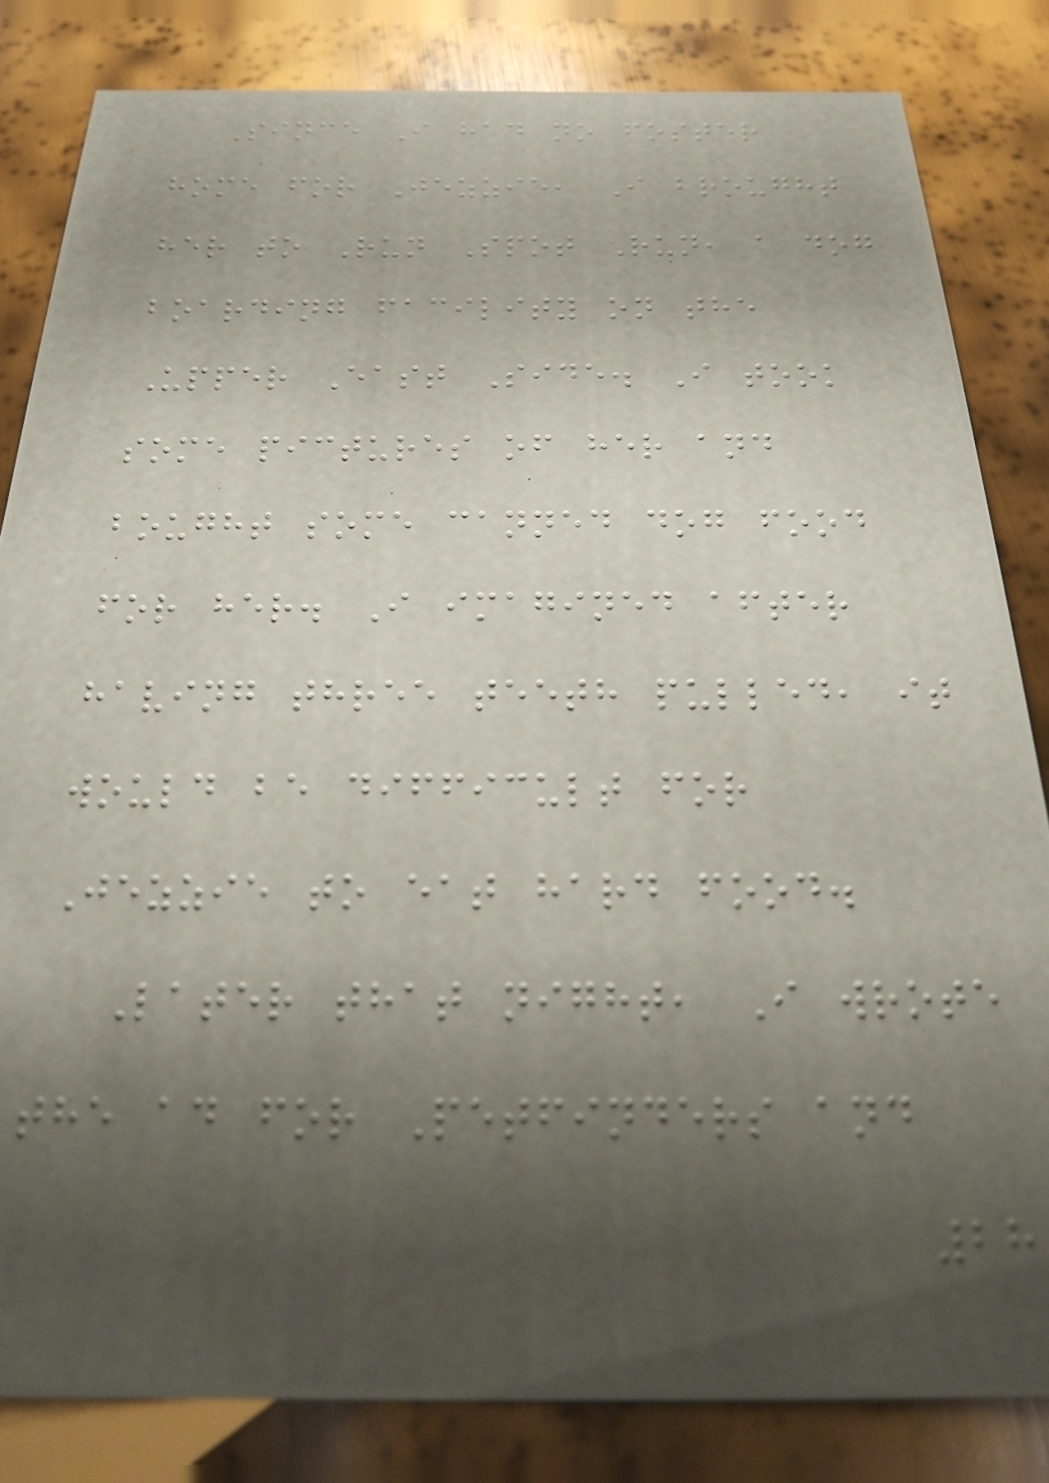Since I had no foster
home for Jezzie, I brought
her to Run Spot Run, a dog
boarding facility on the
Upper East Side. I took
some pictures of her and
bought some canned dog food
for her. I imagined after
having three teeth pulled, it
would be difficult for
Jezzie to eat hard food.
Later that night, I wrote
the ad for Petfinders and
28
